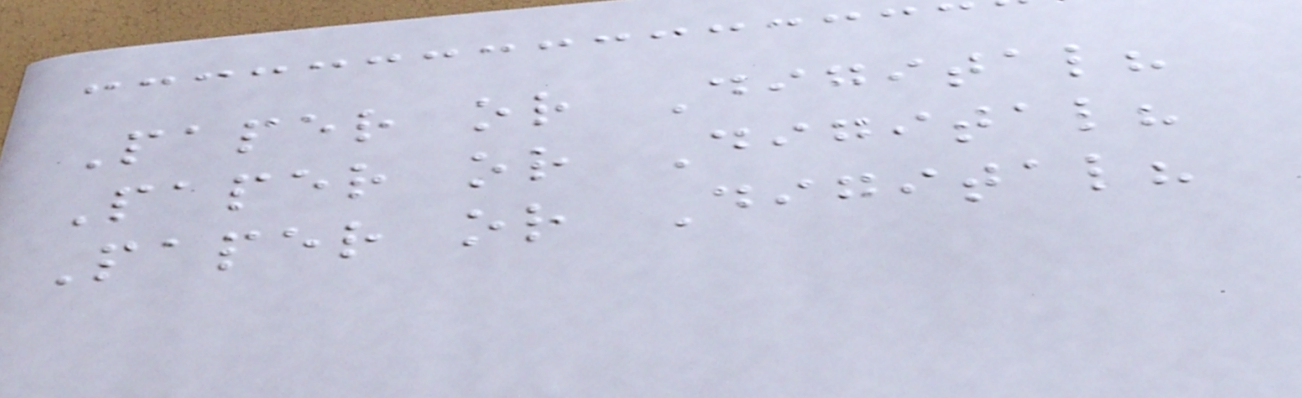Paper or Digital?
Paper or Digital?
Paper or Digital?
